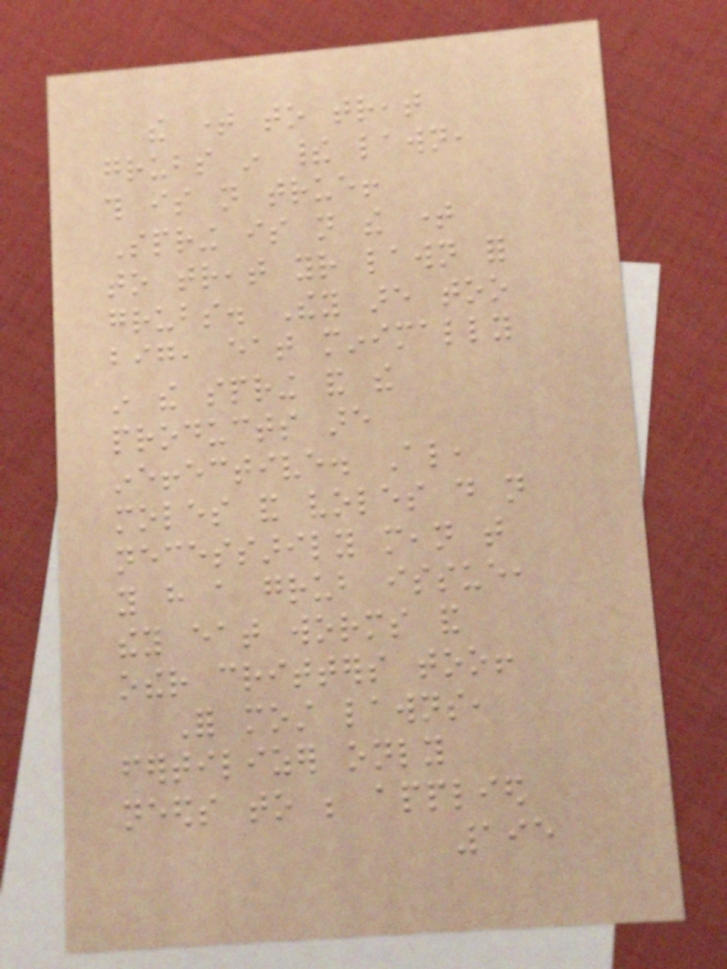the time to treat
grubs in their lawn,
this is not true!
Spring is not the time
to treat your lawn for
grubs. They are too
big, eat minimally
in the spring and the
products are
ineffective. Also,
moles and voles do not
necessarily mean that
you have a grub issue,
they eat worms and
other critters too!
For most lawns,
fertilizer only
needs to be applied
195
